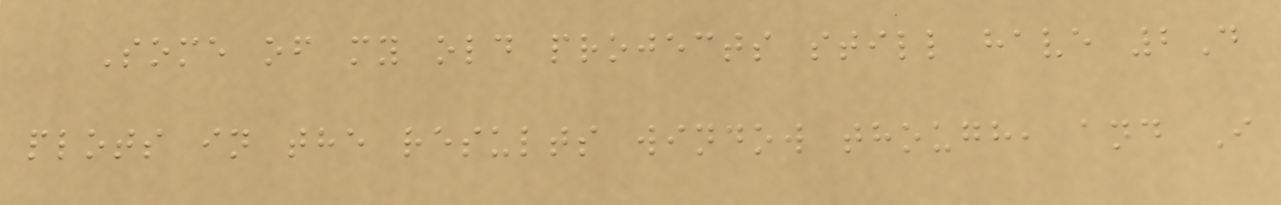Some of my old projects still have 2D
plots in the results window though, and I
